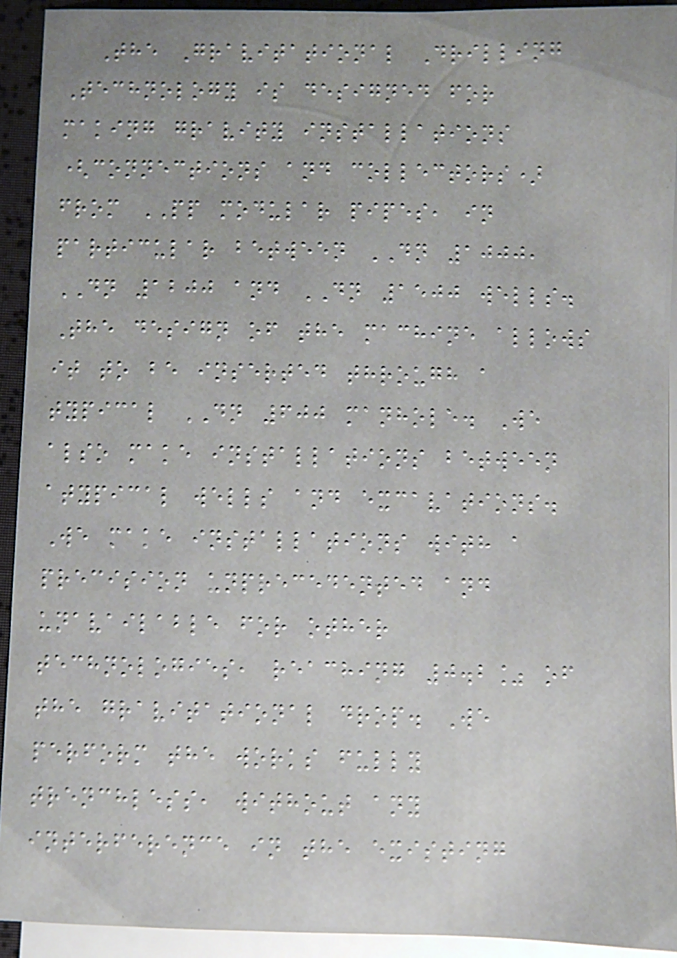The Gravitational Drilling
Technology is designed for
making gravity installations
(connections and collectors)
from PP modular pipes, in
particular between DN 1000,
DN 1200 and DN 1500 wells.
The design of the machine allows
it to be inserted through a
typical DN 600 manhole. We
also make installations between
atypical wells and excavations.
We make installations with a
precision unprecedented and
unavailable for other
technologies, reaching 0.2% of
the gravitational drop. We
perform the works fully
trenchless, without any
interference in the existing
